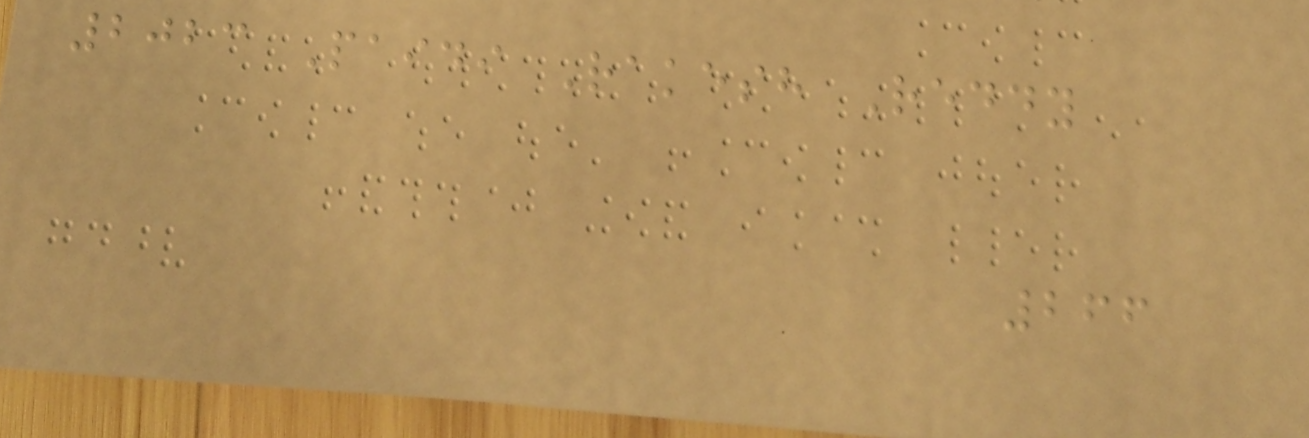2023 Paidi Rakesh Reddy
266
